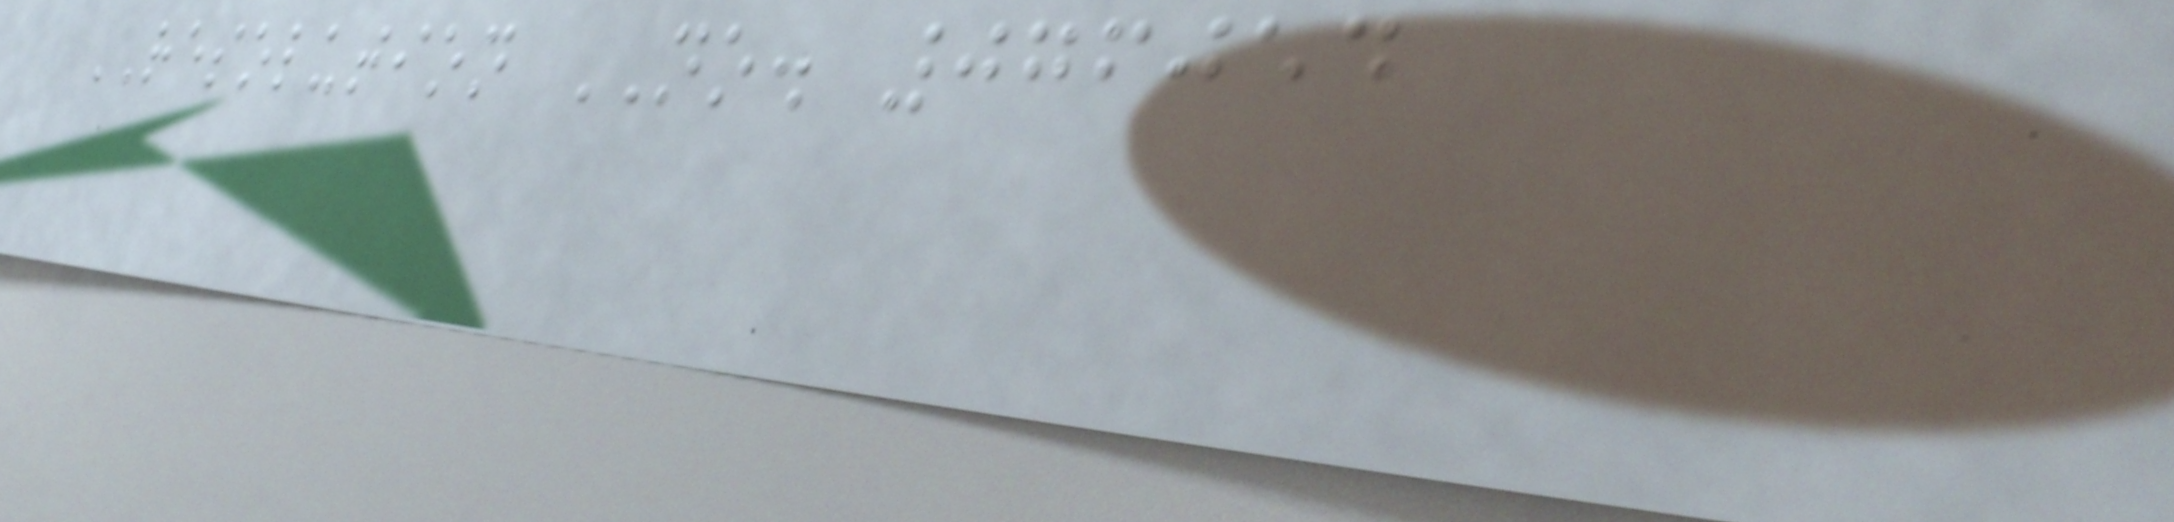RESOLUTION NO. 076054
